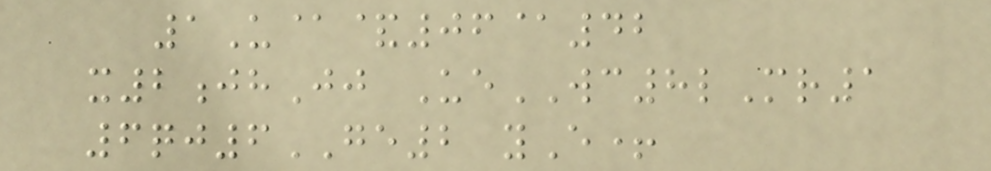1U@&06@42
x2jhJj UeWC8lMr1
6qj6GE2 yE+
